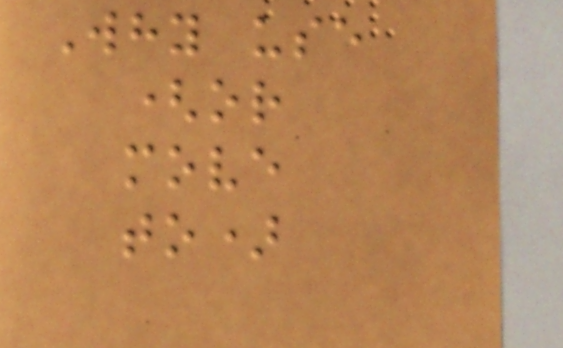Why use
(or
move
to)
